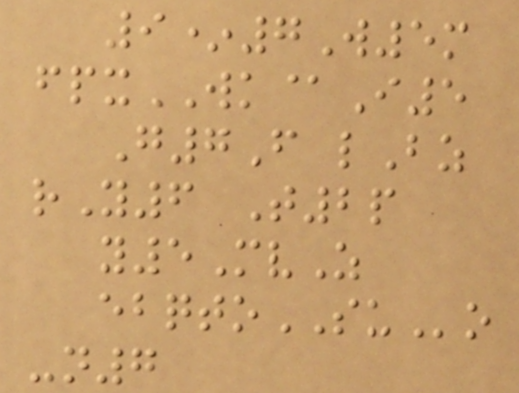9*7W5m
fpxWK@I5
G7F lBz
rY6 T2p
y5MvZ
ebqtoSUo
-n7
